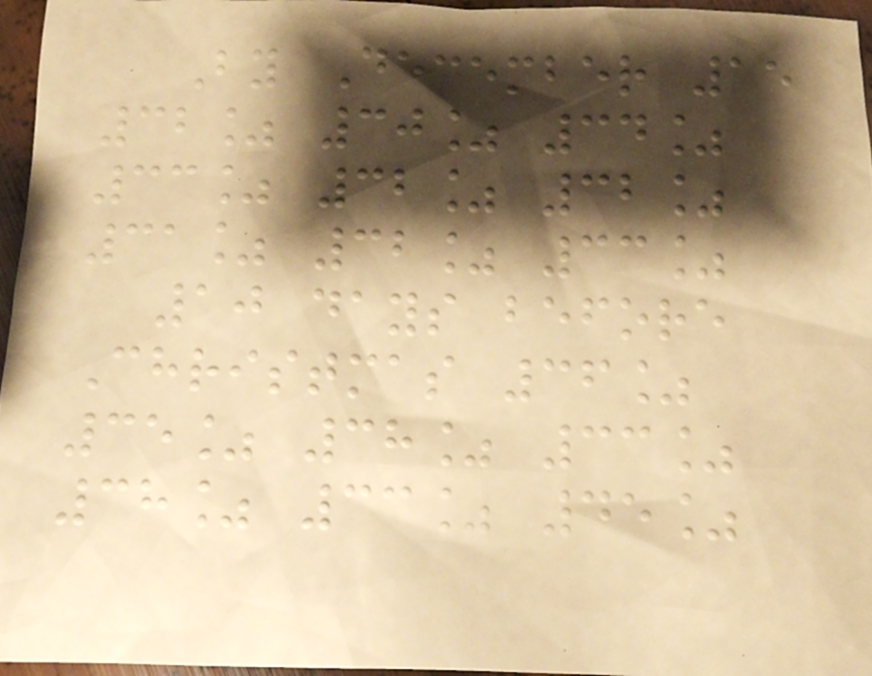By December 15
32% 30% 34%
33% 32% 32%
31% 32% 33%
10 days before
Christmas 36%
35% 38% 33%
38% 33% 45%
